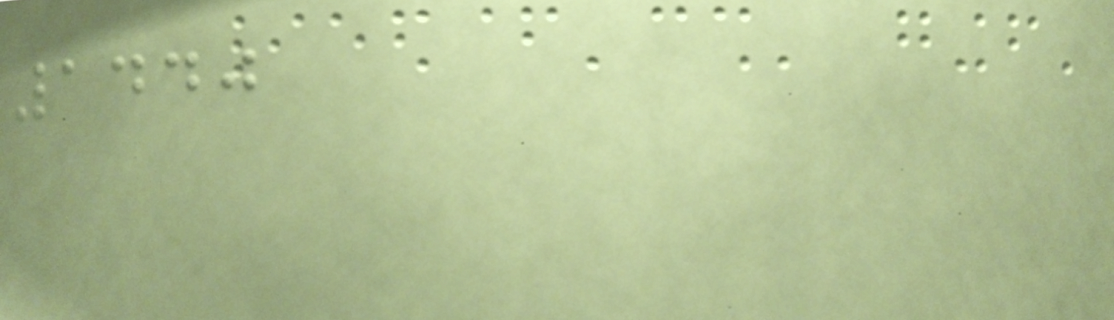1440
